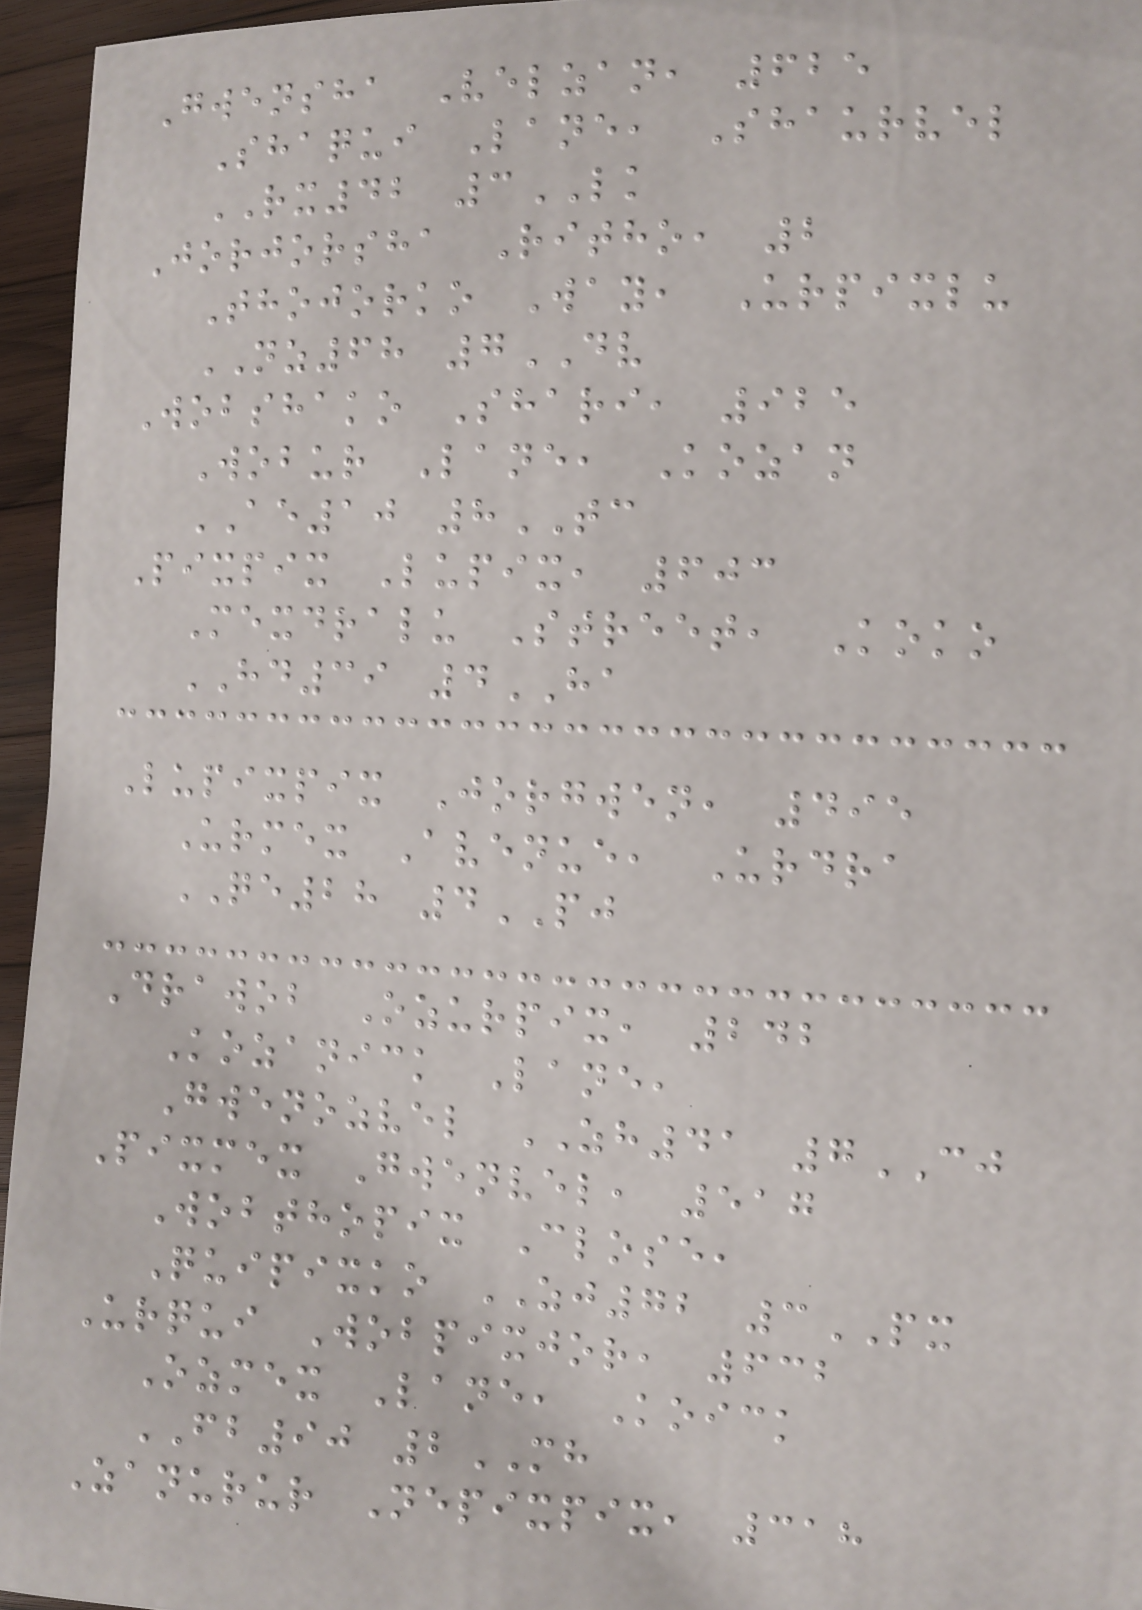Gwensha Velzan, 625
Shaqui Lane, Shaurvel
RX42 3LK
Jorjorsha Ritho, 2
Thojorko Way, Urpixlu
NZ68 7DV
Wobshako Shari, 925
Wobur Lane, Kozan
AE10 8TC
Pixpix Lupix, 603
Mexdralu Street, Koko
HD39 4HA
Lupixpix Jorgwen, 495
Urmex Avenue, Urdra
QE28 4PJ
Drawob Ozurpix, 242
Kozanick Lane,
Gwenozvel ZH41 7CJ
Pixmex Gwenvel, 517
Wobthopix Close,
Quipixko ZJ72 3PX
Urqui Wobpixjor, 632
Ozmex Lane, Koick
FB90 2MH
Zanurur Nepixpix, 318
